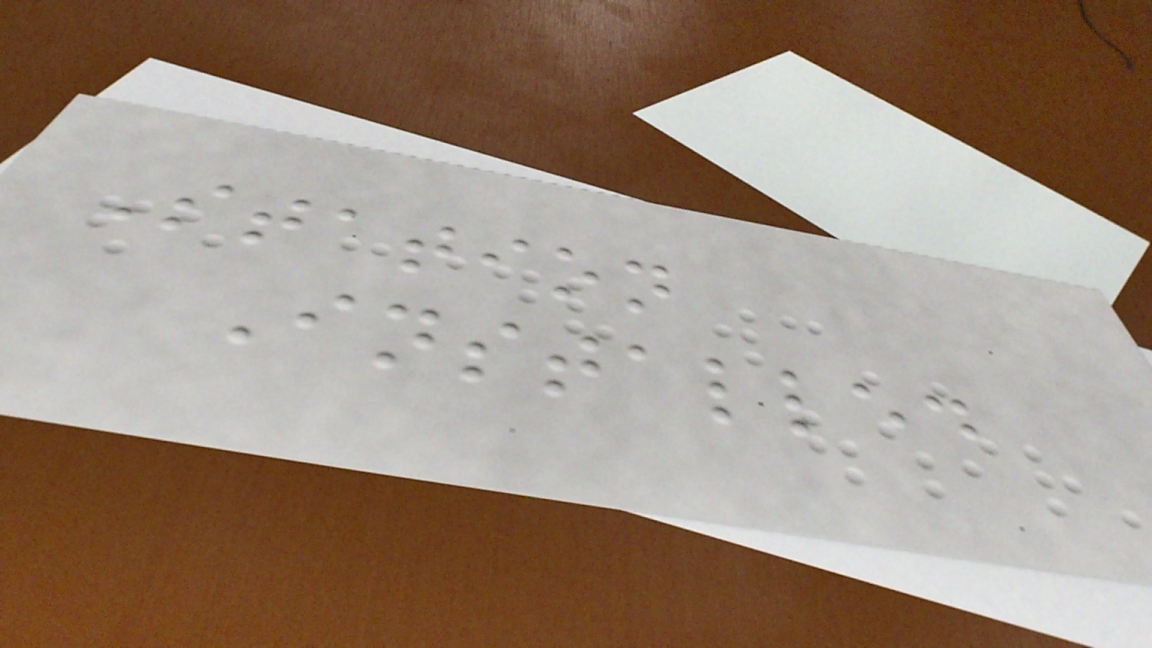Station
Installed
